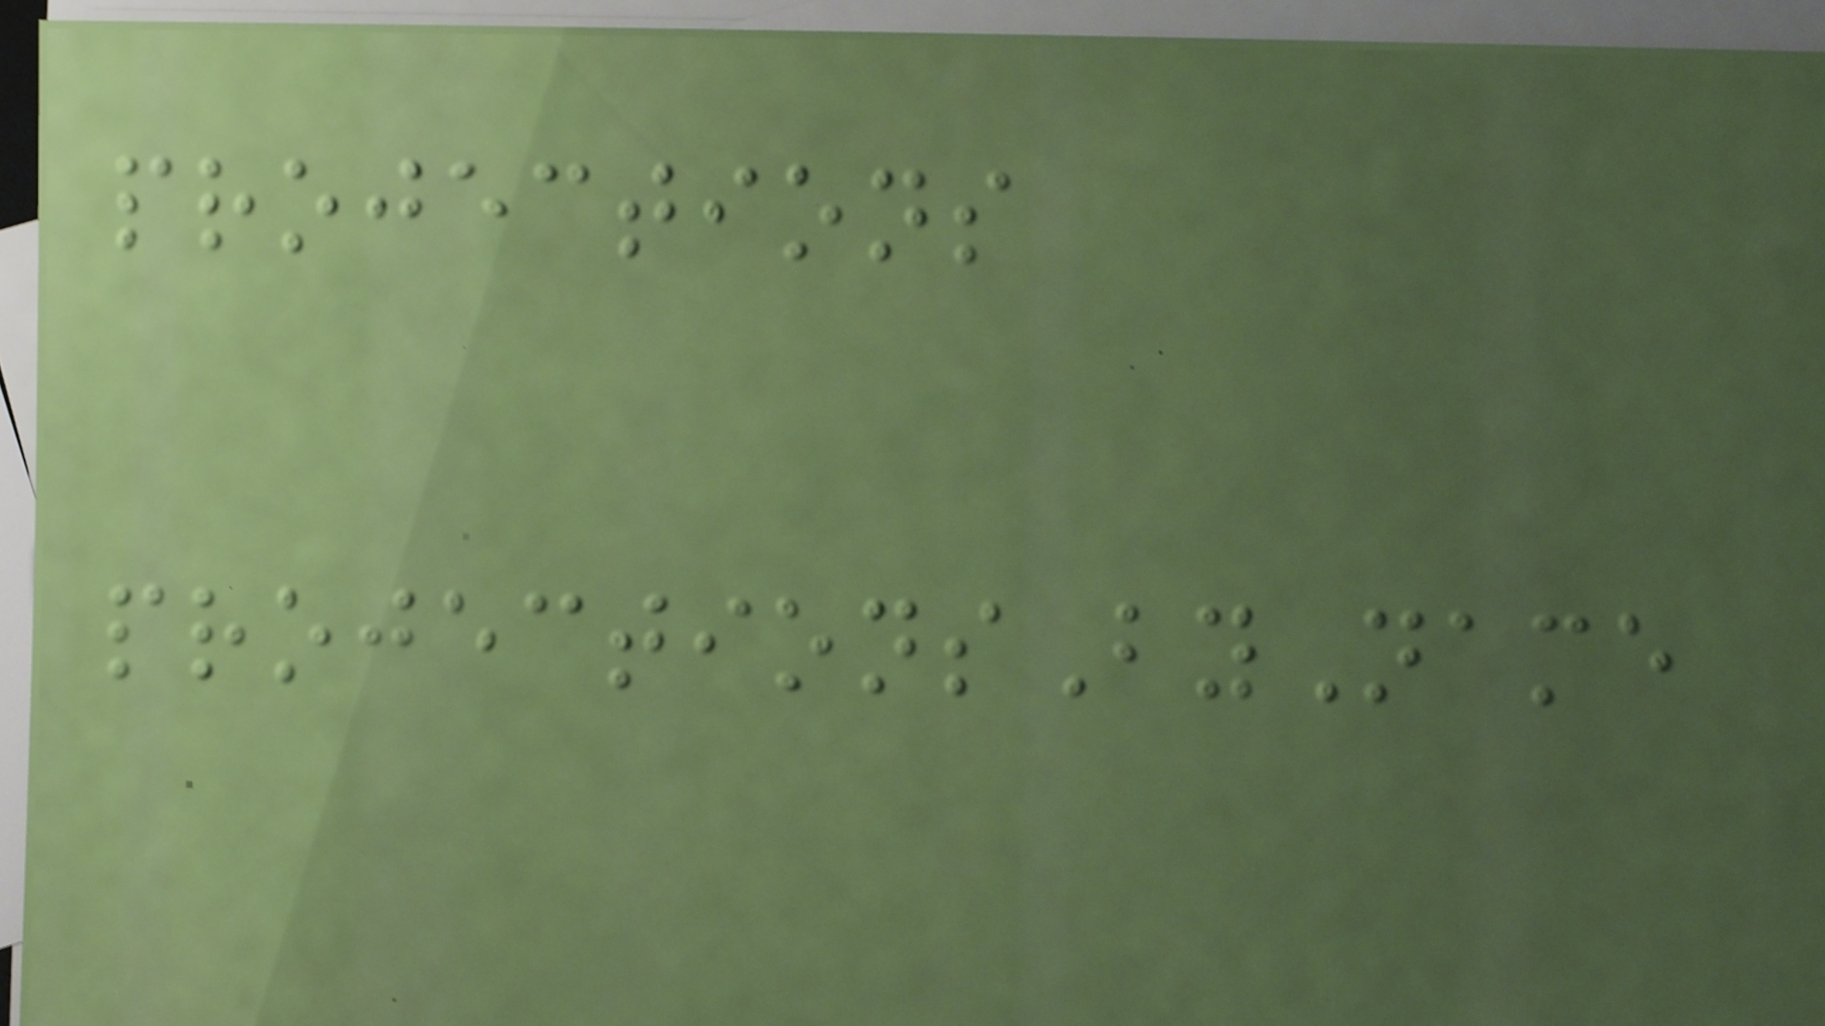projections
projectionsByName
